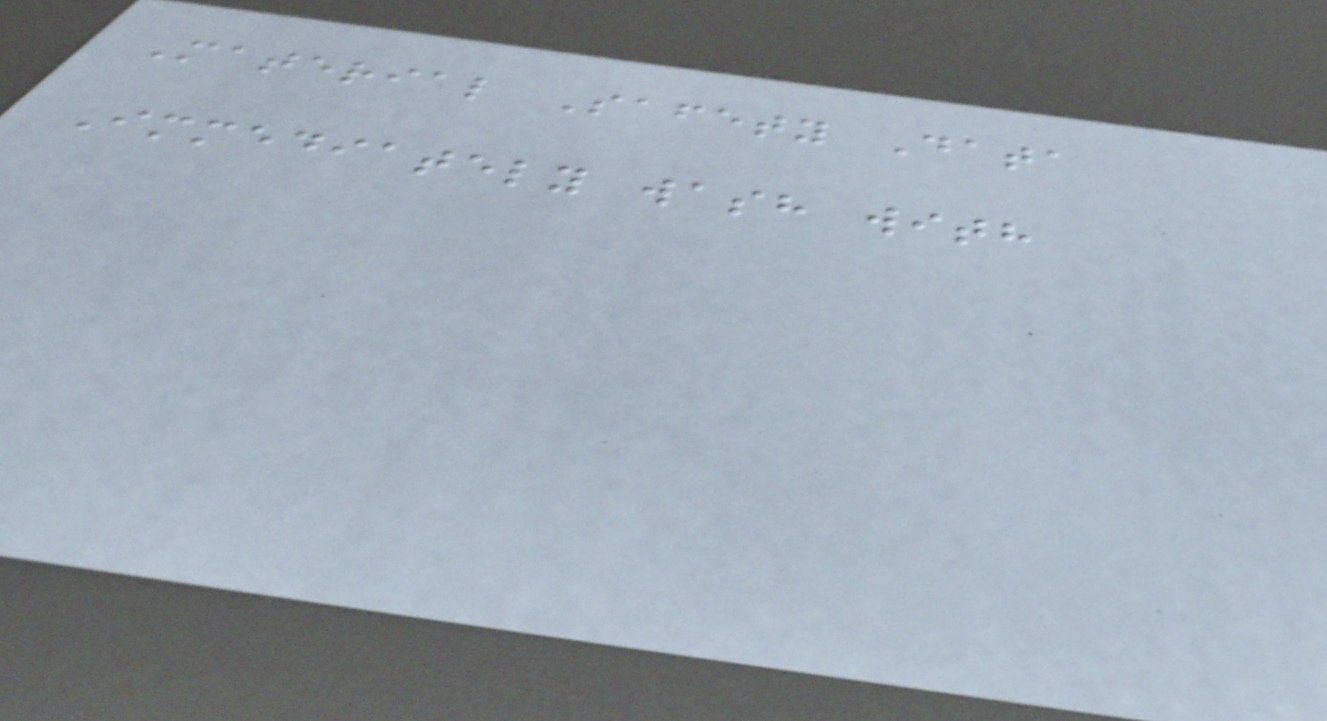Material Safety Data
Immediately wash with
